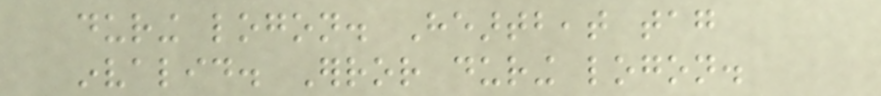during logon. Heartbeat tag
invalid. Error during logon.
